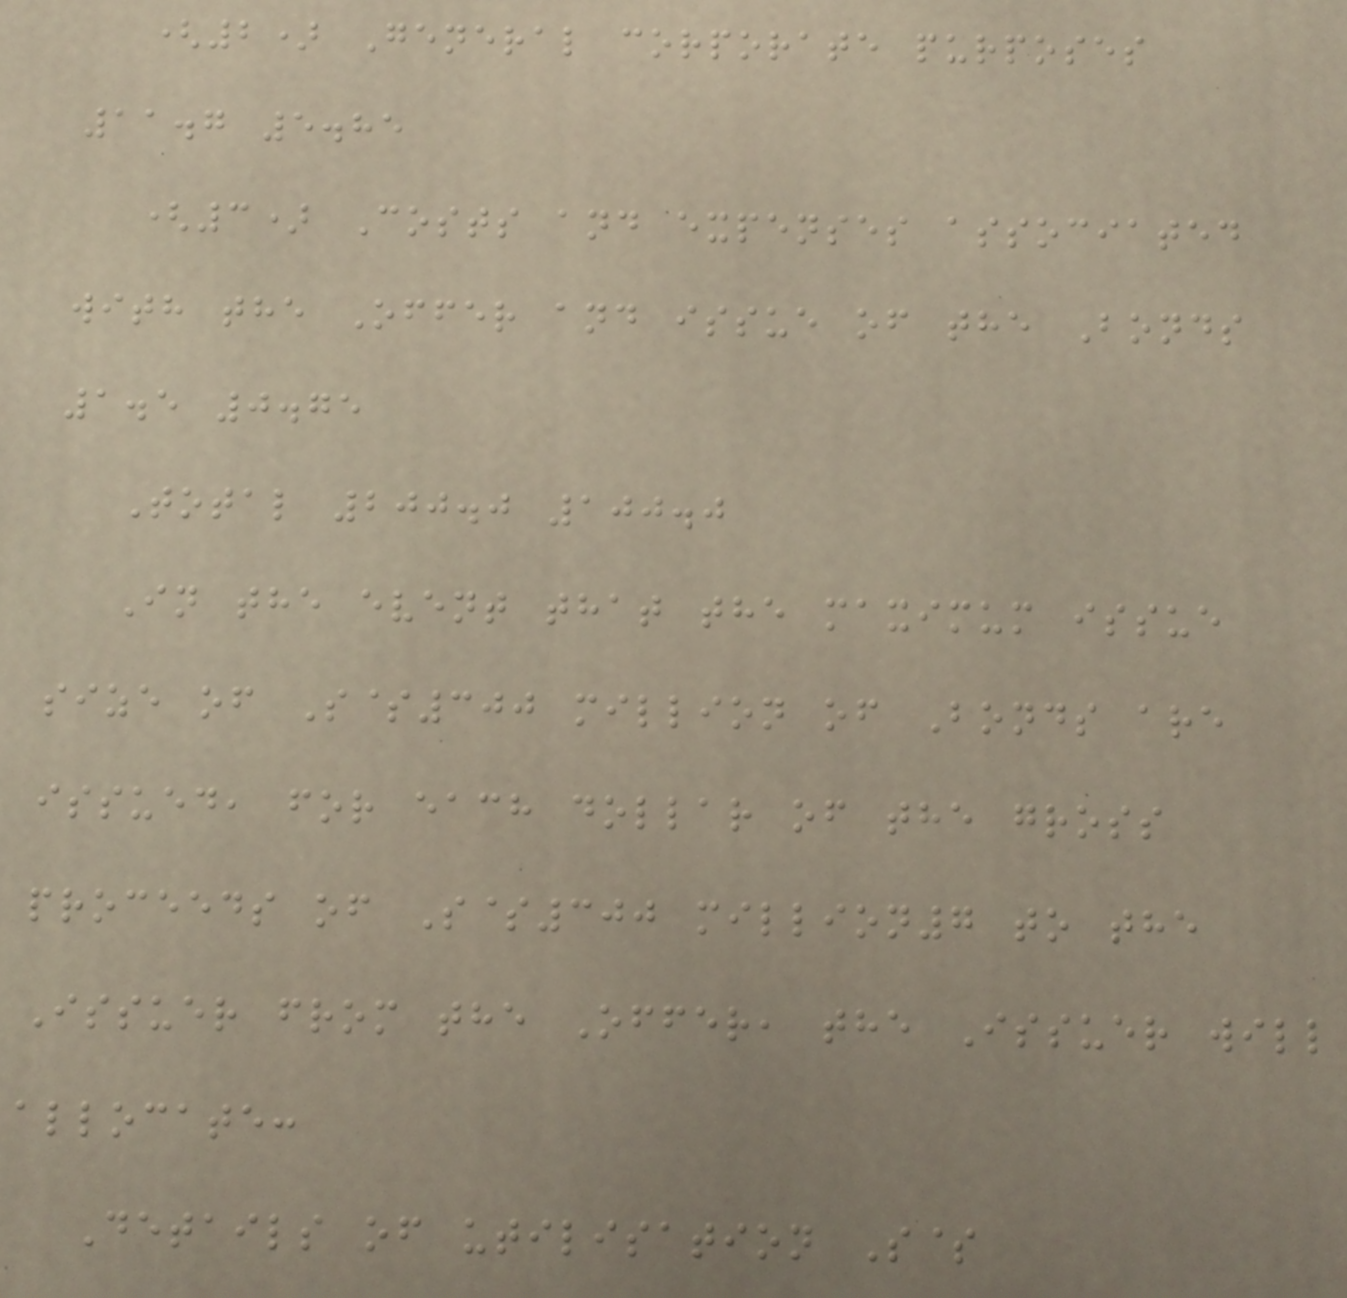(2) General corporate purposes
11.7 5.85
(3) Costs and expenses associated
with the Offer and issue of the Bonds
1.5 0.75
Total 200.0 100.0
In the event that the maximum issue
size of S$300 million of Bonds are
issued, for each dollar of the gross
proceeds of S$300 million7 to the
Issuer from the Offer, the Issuer will
allocate:
Details of utilisation S$
